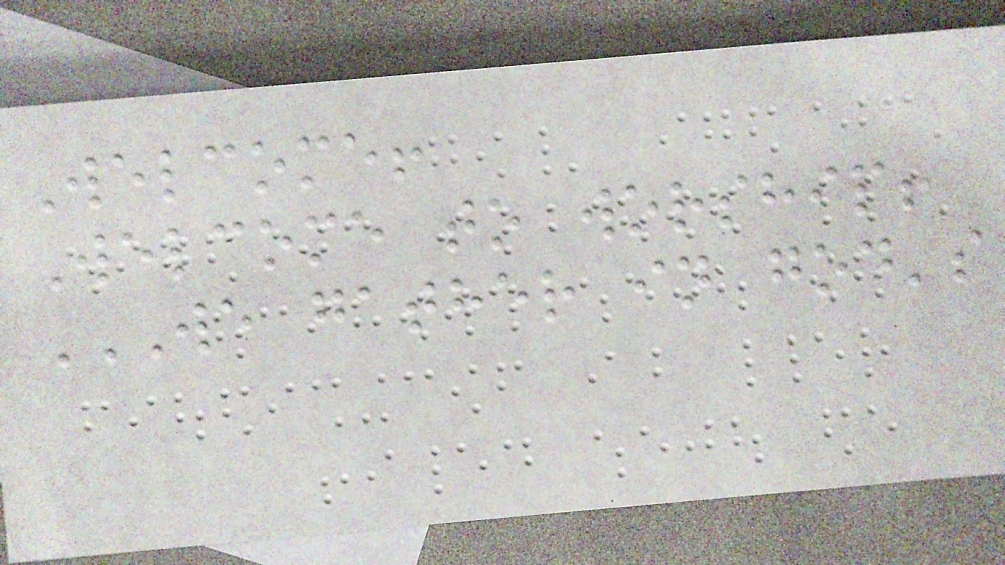Welcome!
Welcome to worship!
WE GATHER IN GOD'S
